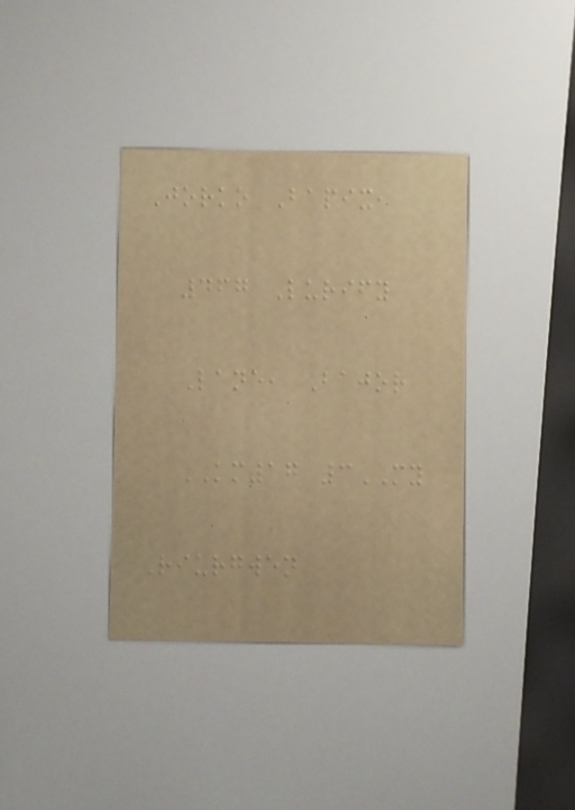Jorko Bapix,
467 Lurify
Lane, Bajor
KM17 3MY
Riurgwen
